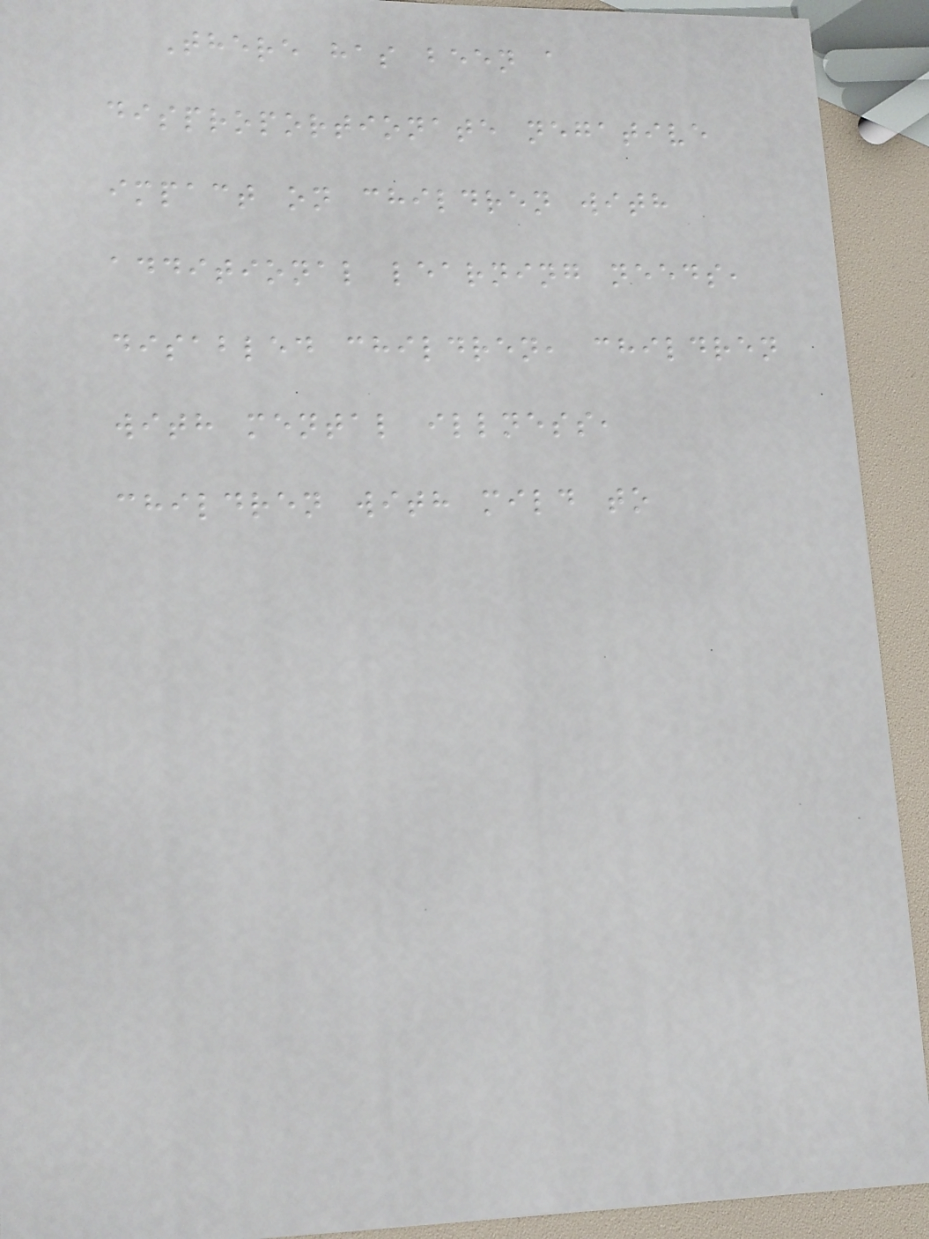There has been a
disproportionate negative
impact on children with
additional learning needs,
disabled children, children
with mental illness,
children with mild to
